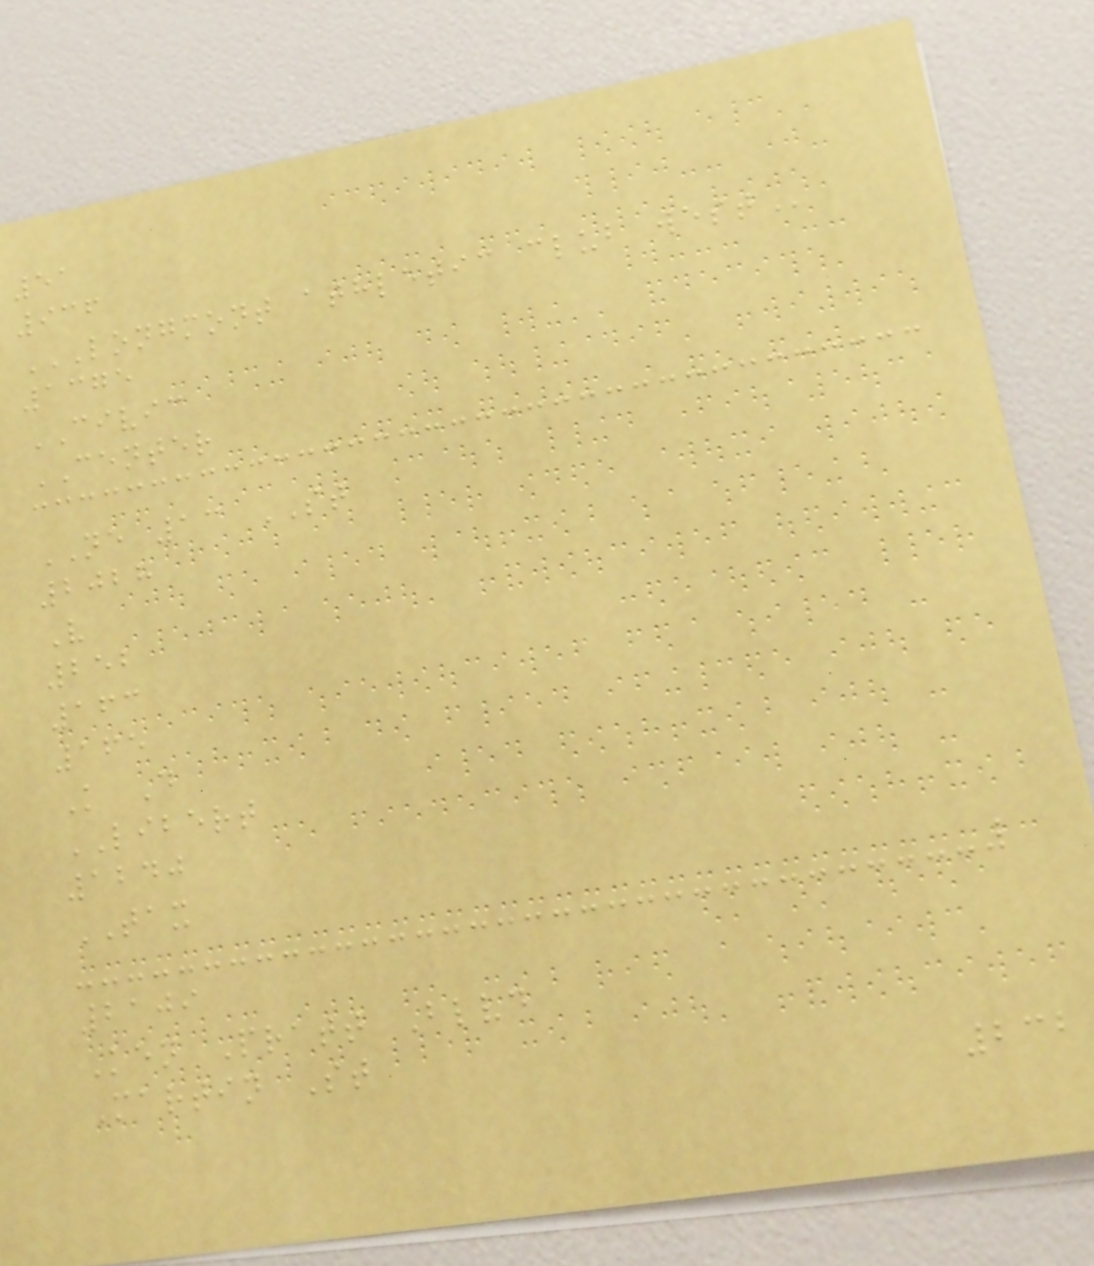51
936
LONGMONT ATHLETIC CLUB WEST
1375
CIVIC
CENTER
NE 13 ST
2028
V
252
163
165
K D
LIBERT
1240
TAX
2109
Ken Pratt Blvd
Martin St
232
